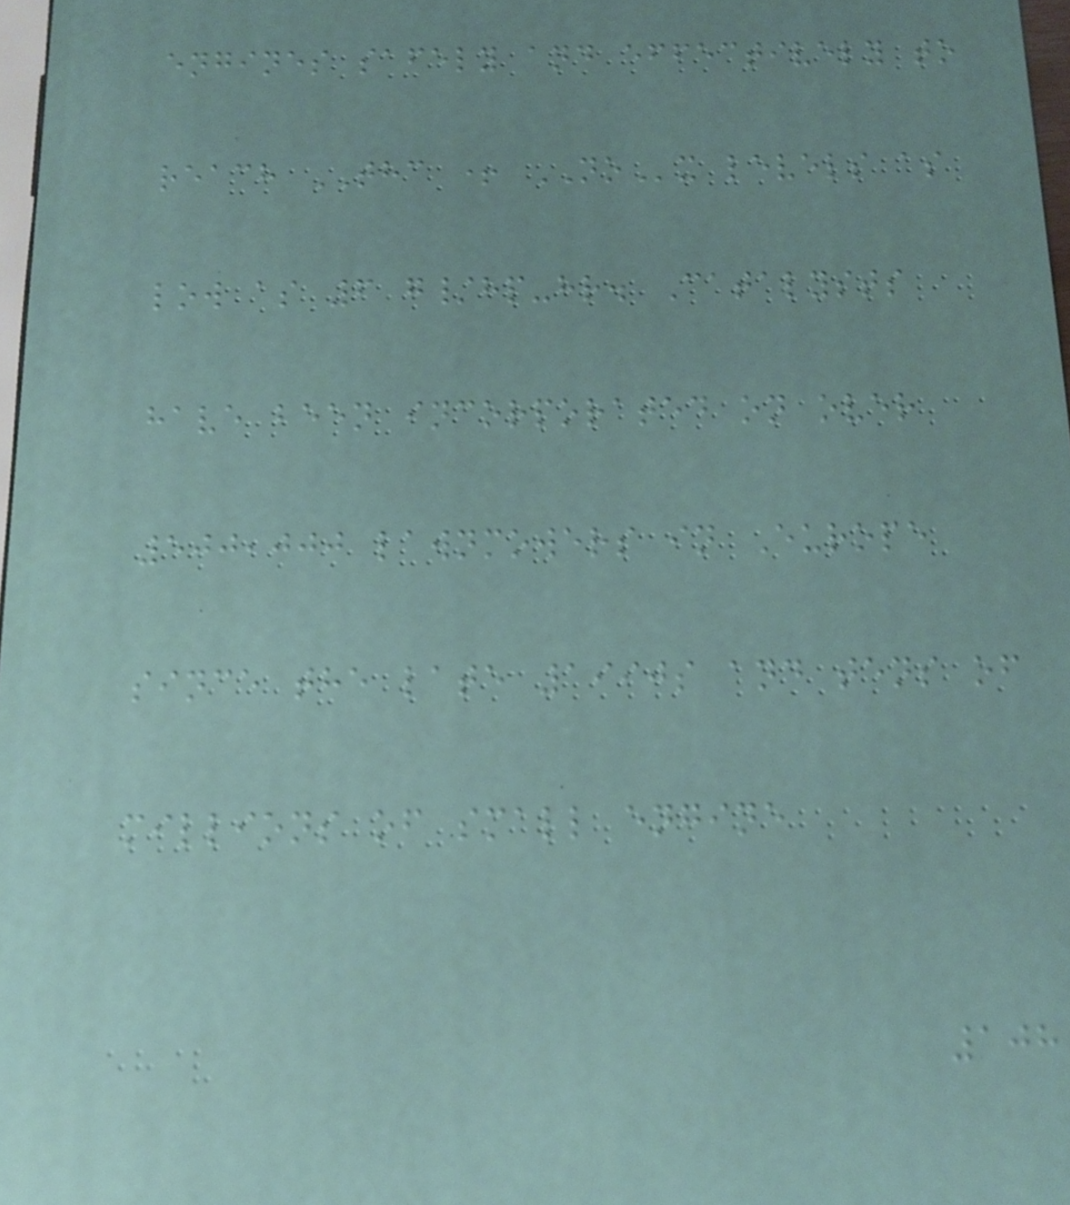engines safely and effectively to
reach THC + NOx levels as
low as 6 g/hp-hr. Catalysts
have been incorporated on over
500,000 lawnmowers in Europe
since the late 1990s and tens of
millions of small engine
108
